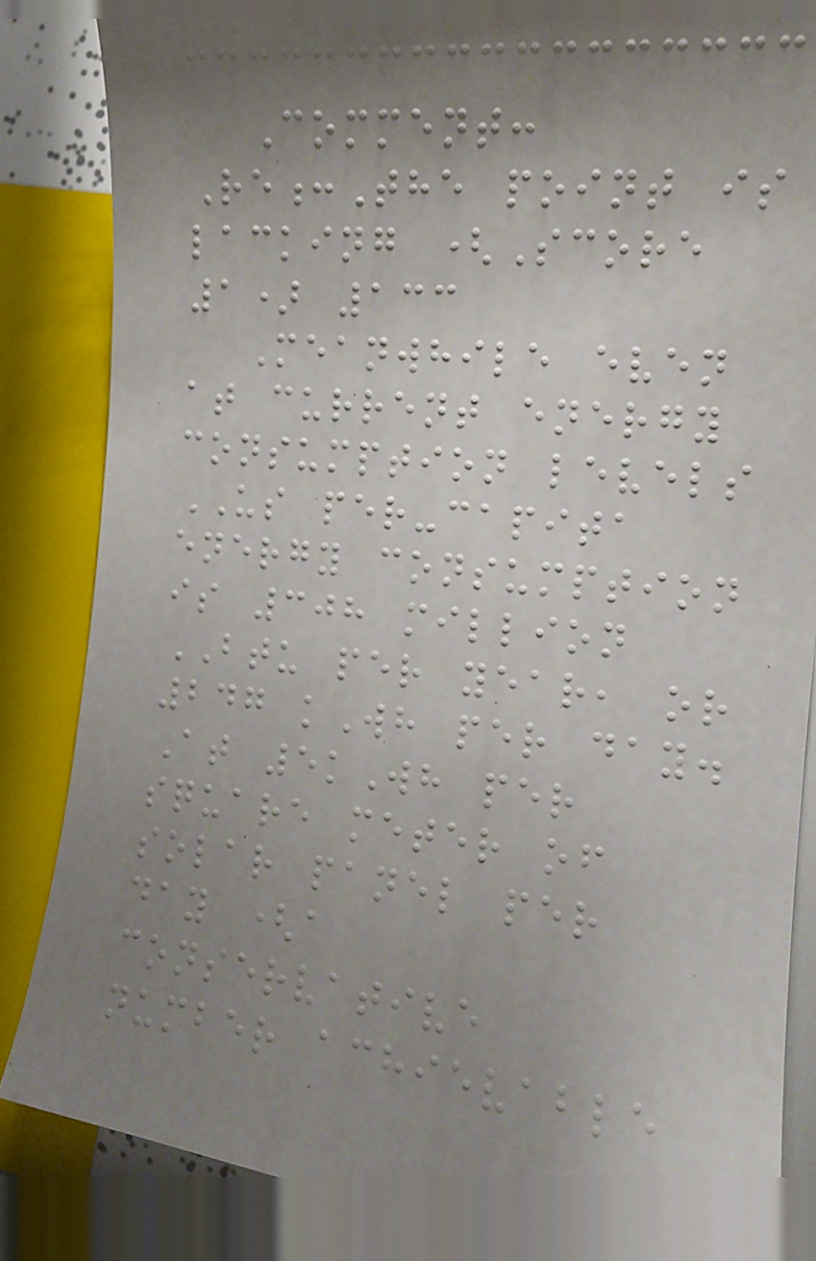Comment:
Re:The point is
lacking (Score
1) 133
Meanwhile even
at current energy
consumption levels
US per-capita
energy consumption
is 308 million
BTU per year, or
247 kWh per day.
At 5kWh per
square meter of
solar panel per
day (a
conservative
number achievable
